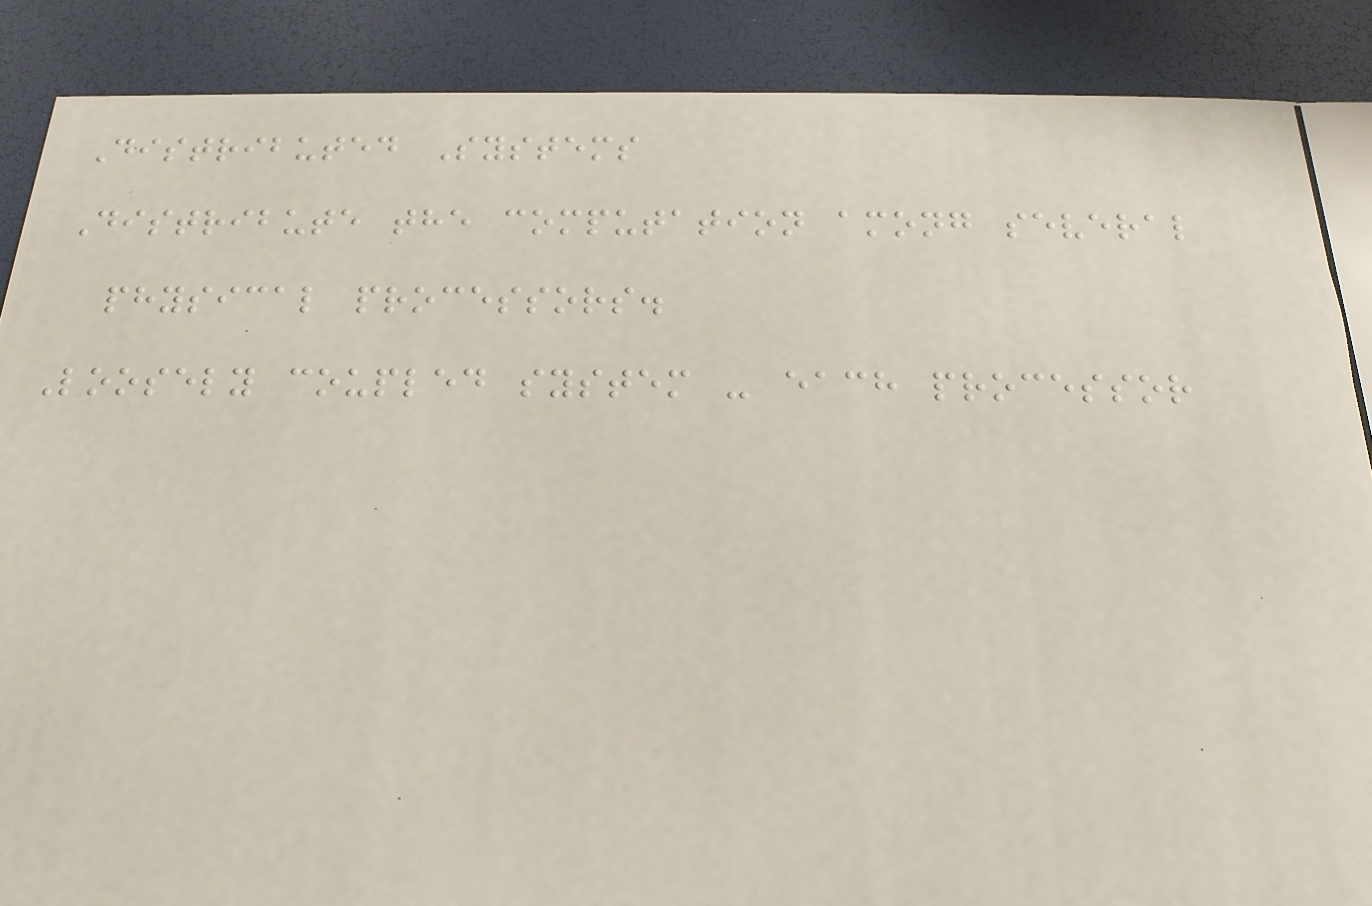Distributed Systems
Distribute the computation among several
physical processors.
Loosely coupled system - each processor
